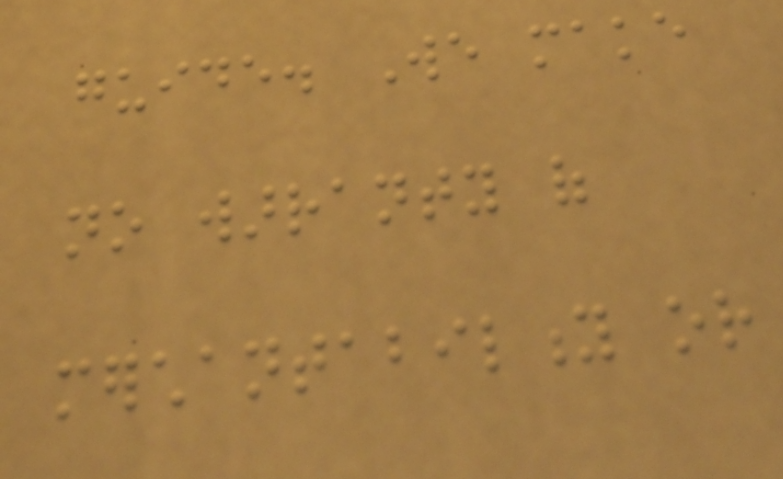guide. We make
no warranty of
merchantability or
